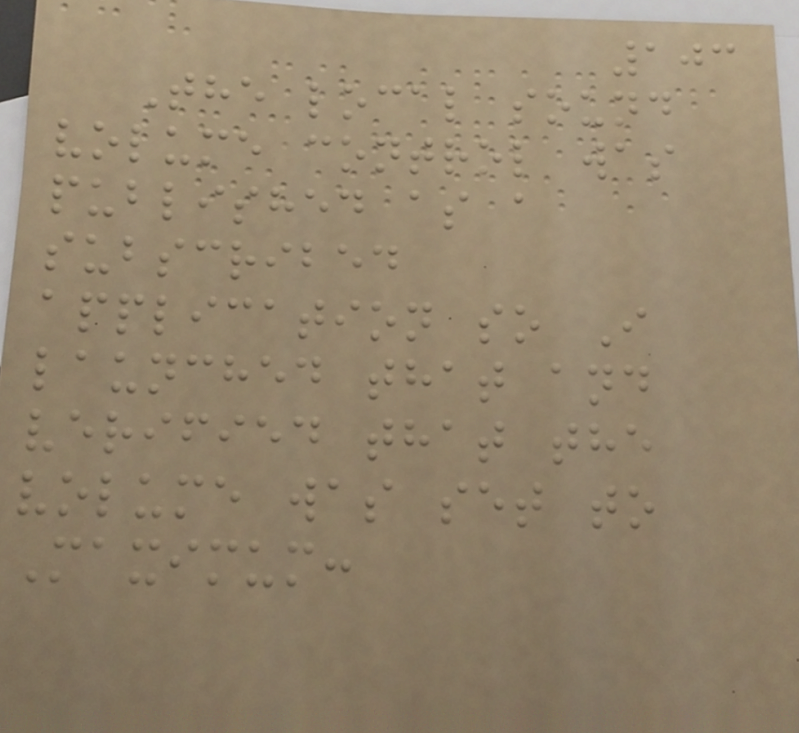103
The local sound
volume control was
published as a
subscribed
application so I
launched that and
verified that the
volume was set to
Maximum:
